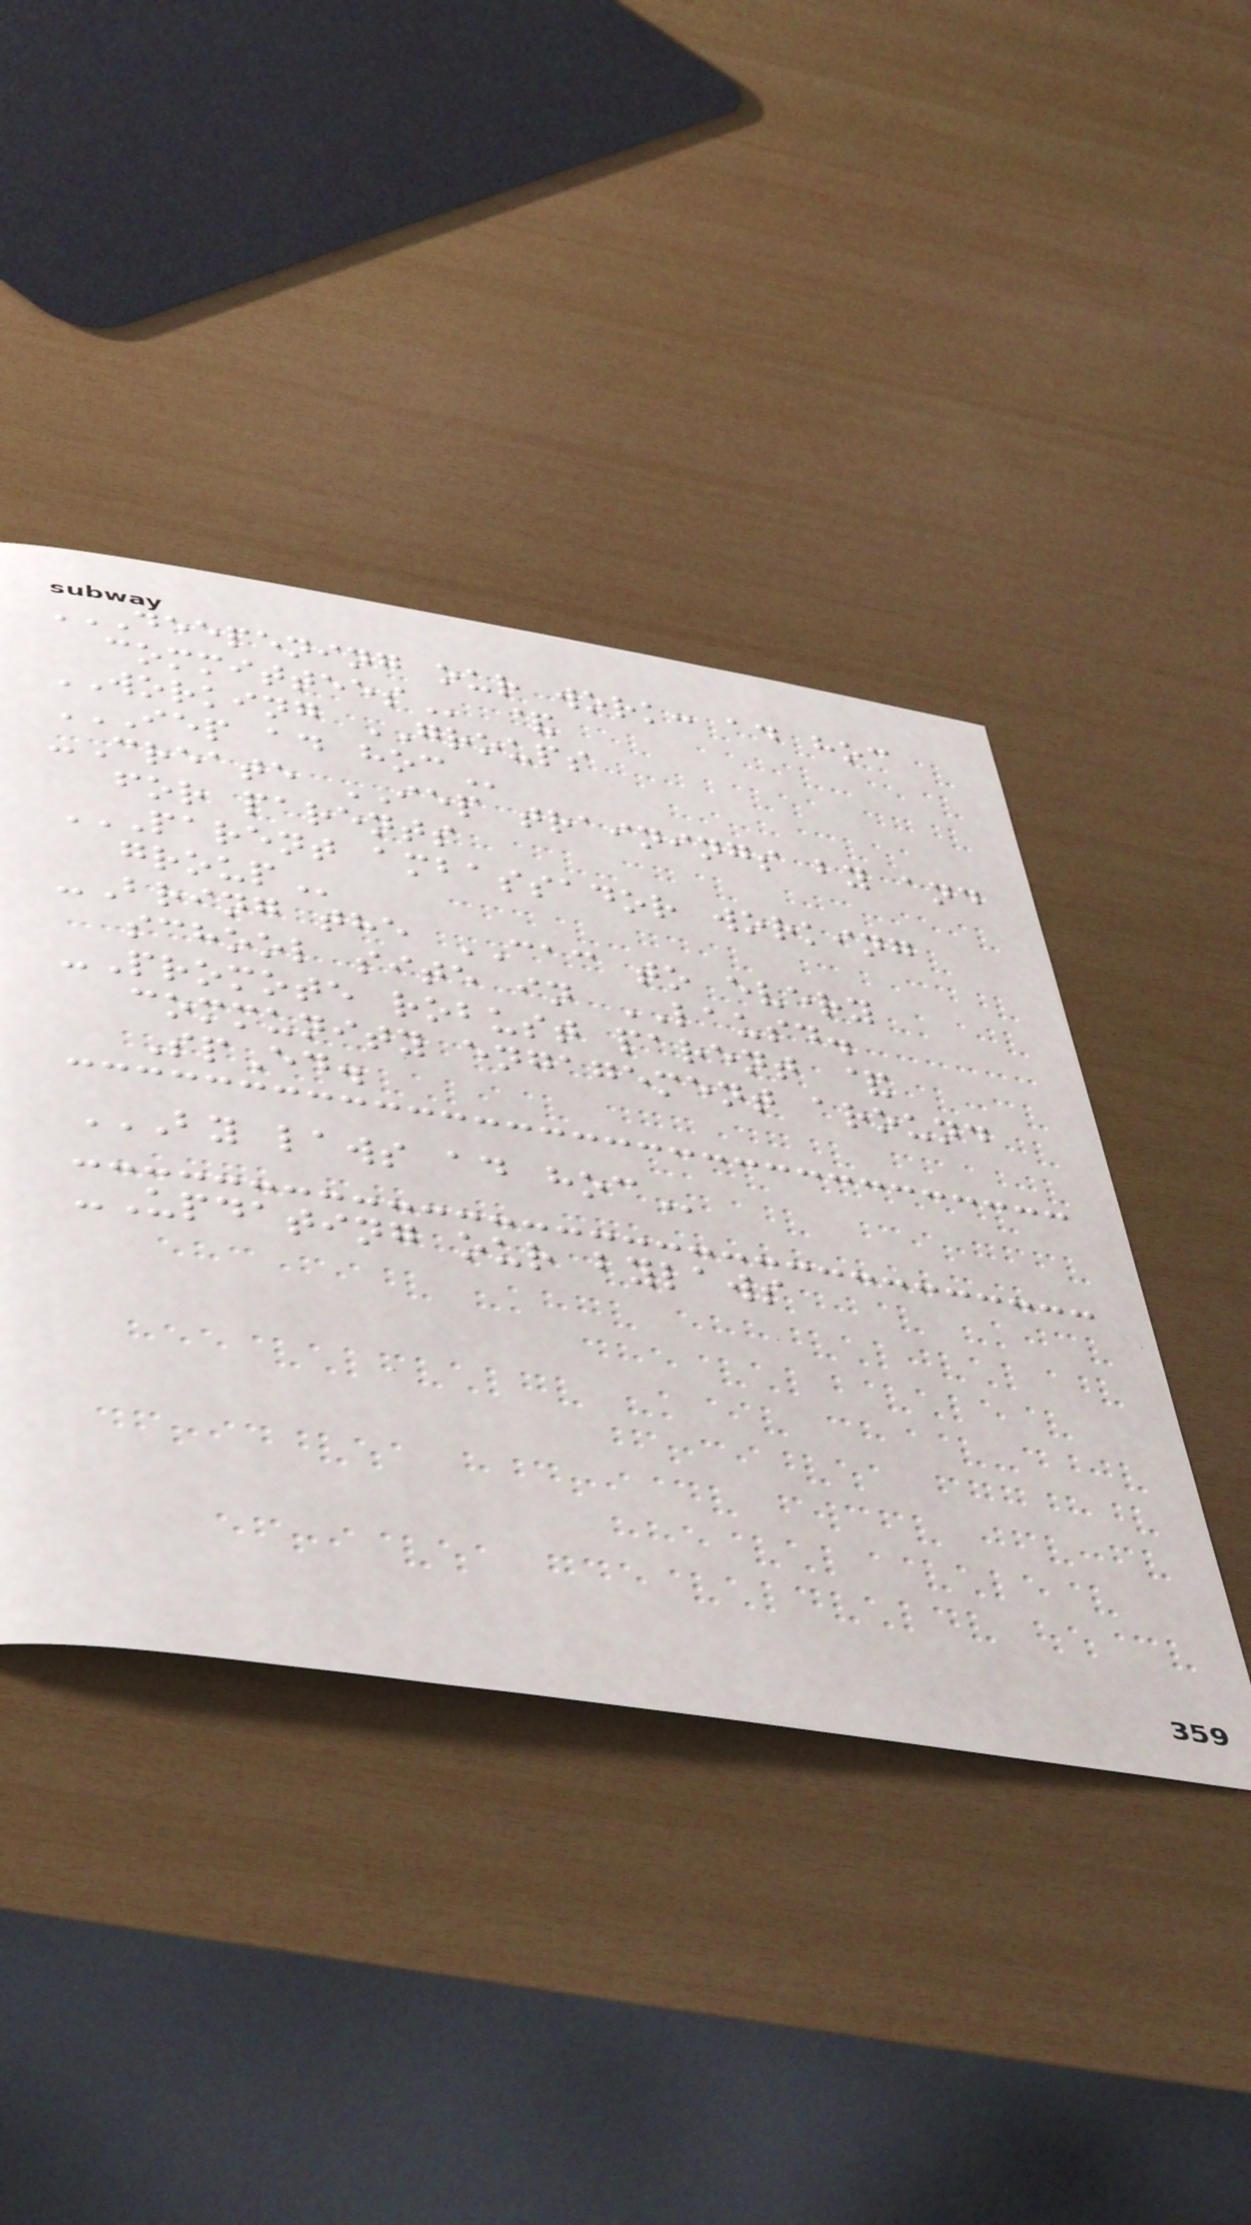DEEPENING OUR WORK: AD HOC
COMMITTEES &
WORKING GROUPS
IEP AD HOC
-Create IEP trainings by and
for parents
PARENT AMBASSADOR WORKING
GROUP
-Bring the CAC to every
school site in LAUSD.
-Promote robust parent &
community engagement around
SpEd.
BY LAWS AD HOC
-Updating our bylaws
